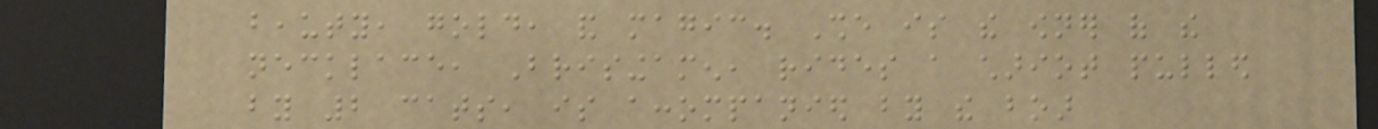beauty, gold, and magic. She is the owner of the
necklace, Brisingamen, rides a chariot pulled
by 2 cats, is accompanied by the boar
